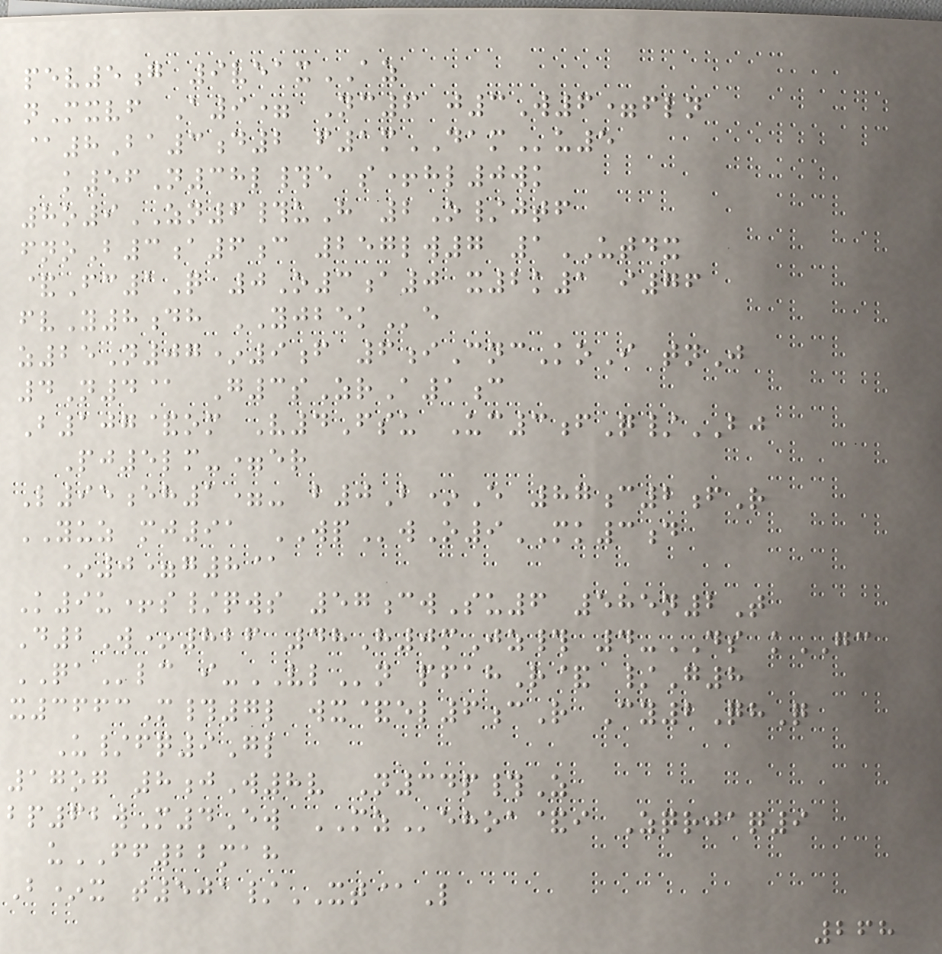pev5g 9veaxAZ
nMxvf A9= Nc6 j3W6=fln
@8Ba3d2 f1mDAMu5
k56N38l#e s+hl0wk
8o9ZN6#uH 2O/jtf
fnoB3a6c 257lw7 1UTDX
&Fc1Q 0O3a0 x2k1 i76
fvY8dh YJBEKe
z25N07*9f 6iCncKoI tnJ
4N4@ G3sZrA1c
B107&om V4Fsu Uc3fQ/BJ
Pj5lm-=er
L95eh1=- b0B*E 87c2fR
YUZ mj91 WPwO9MK3d
*0=g8@
K9u+s/qws 57cwSu6 585n2T
D2W*826 48H0mJz# 4-DS kGC
QAlc i-VLn pfahR& /G8
x3663M#7l wx&el6cR Cy2QhQ
U/fq9Gl
17og 8jW8v N34p#Z
bp62wM4Ew MZehoa&i Zqrjaq9
uFF22mah
B*x t501/XT@L
268
